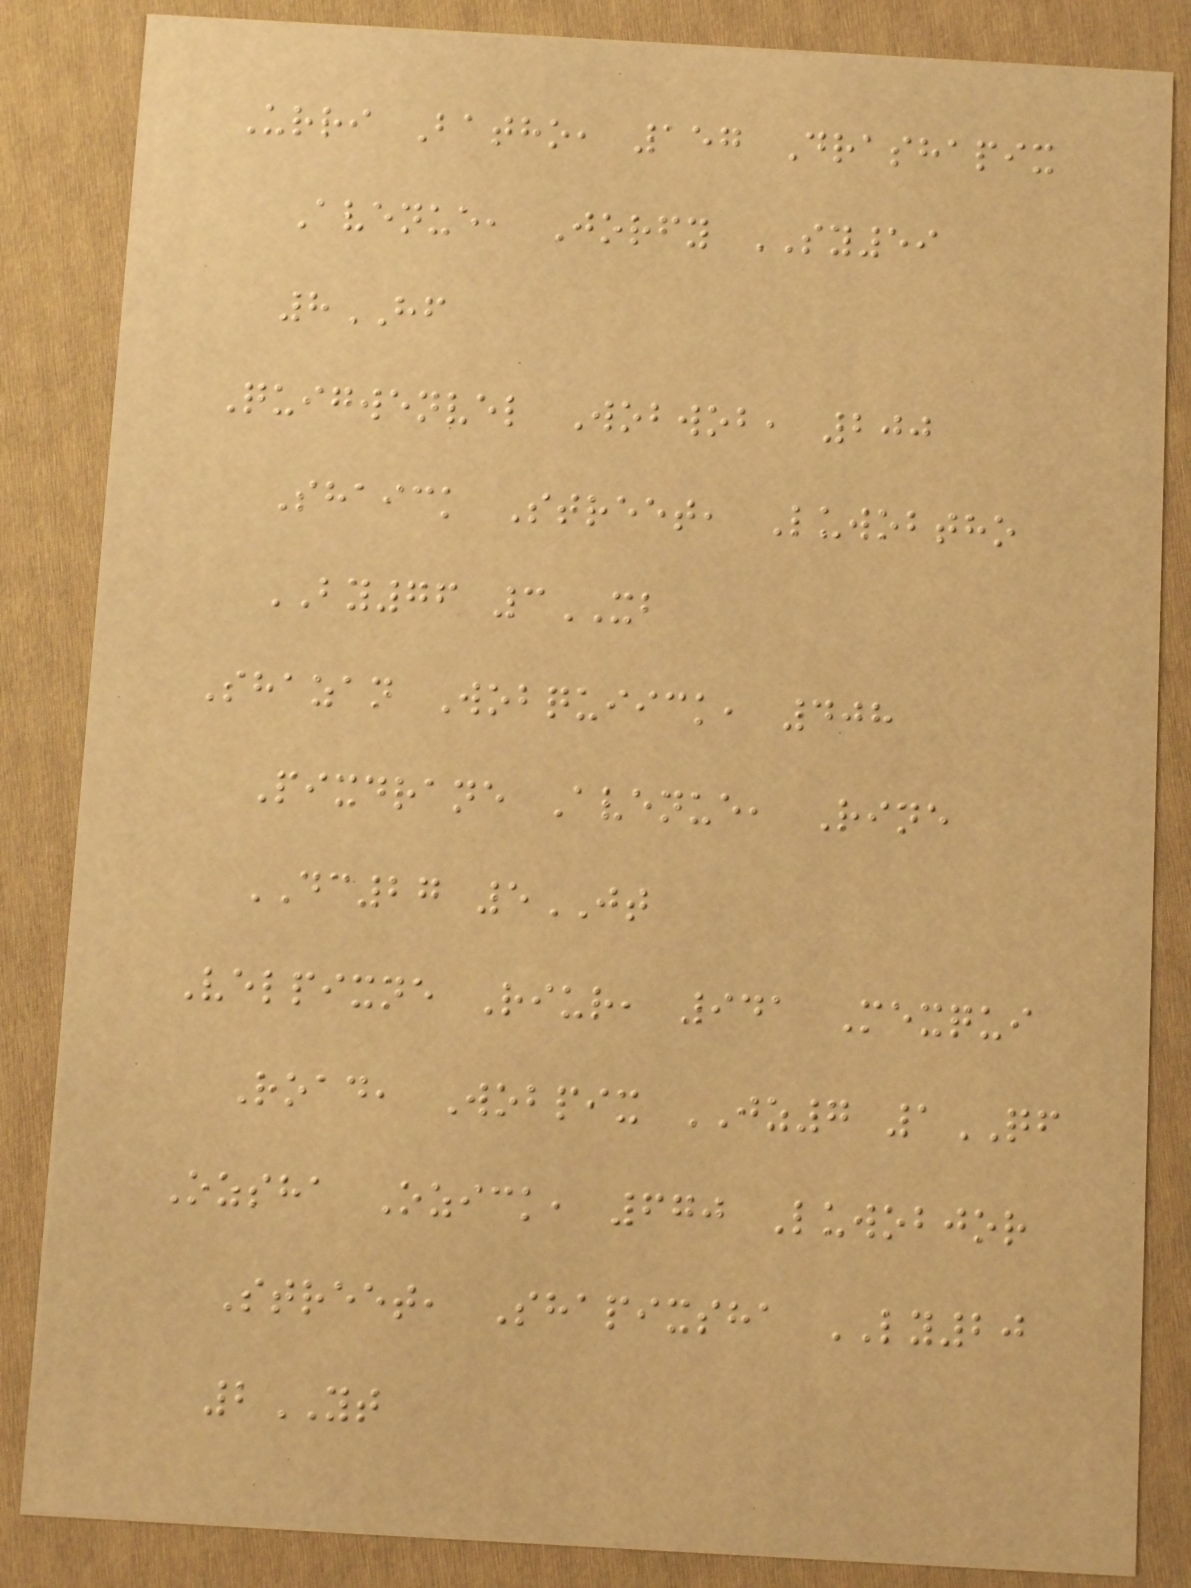Urri Batho, 157 Drashapix
Avenue, Jorfy SY59
8HF
Quigwenvel Wobwob, 200
Shaick Street, Luwobtho
BY76 3XB
Shazan Wobquiick, 408
Pixdrane Avenue, Rine
DC27 5JT
Velpixne Riur, 941 Mexqui
Road, Wobpix JZ7 1QF
Ozsha Ozick, 670 Luwobjor
Street, Shapixsha LY20
2YT
